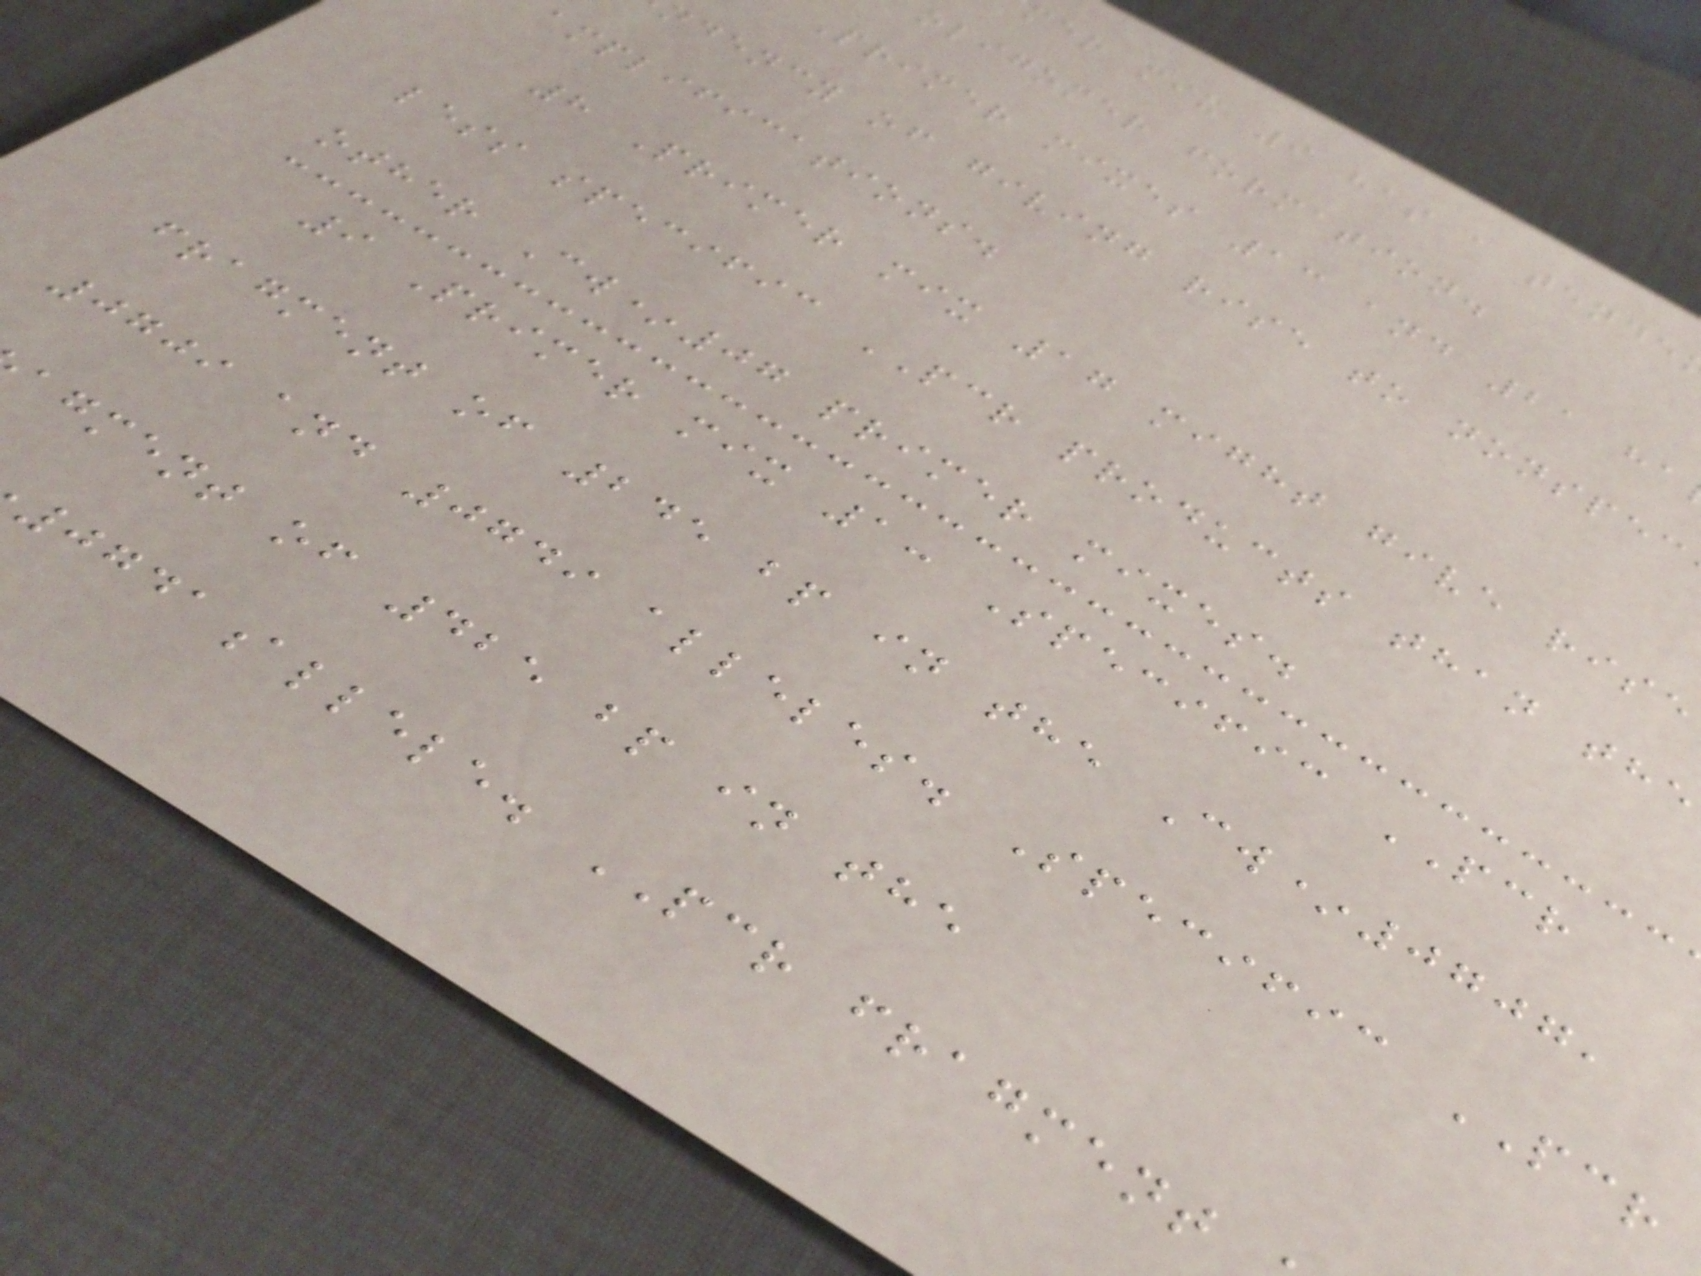mer mix 9 has a tende
oligomer formation.
Primer mixes 13 and 21 ha
ndency of giving rise to nonspec
amplifications.
8 Primer mix 17 might give rise
less specific PCR products than the
other Cw*07 primer mixes.
9 Primer mix 1: Specific PCR
fragment of 245 bp in the Cw*0707,
0709 and 0749 alleles. Specific PCR
agment of 425 bp in the
0741allele. PCR fragment
